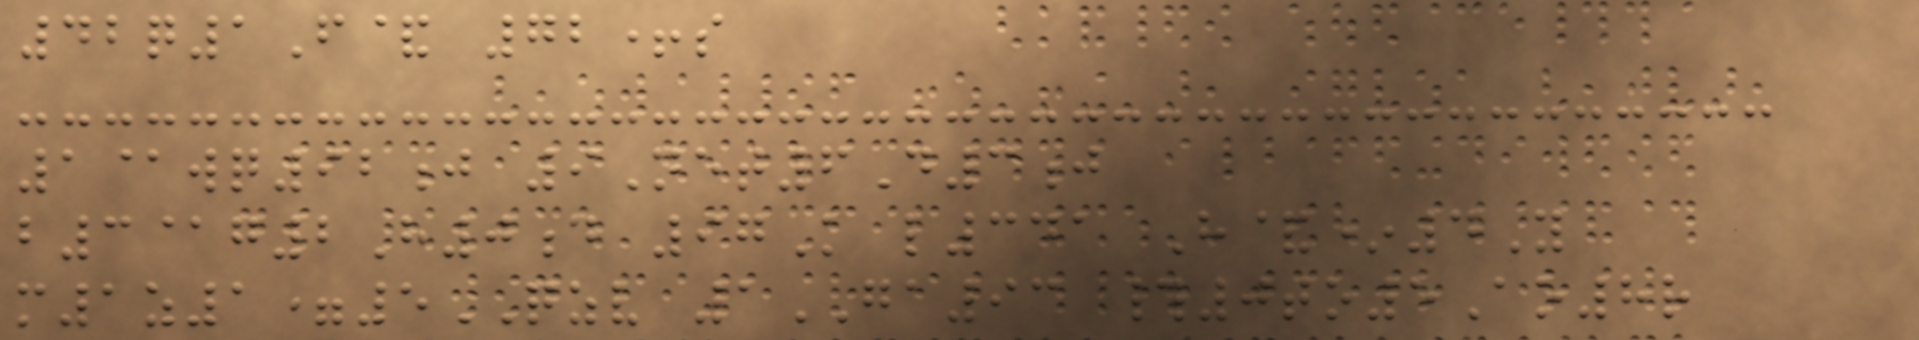42q1F& 72+s
1@wq92j 9Net6D3j
b3@g2H0d 97K l341 H&*4Y
m1z1=5QZV 1GA93 #0to5Ao8r
